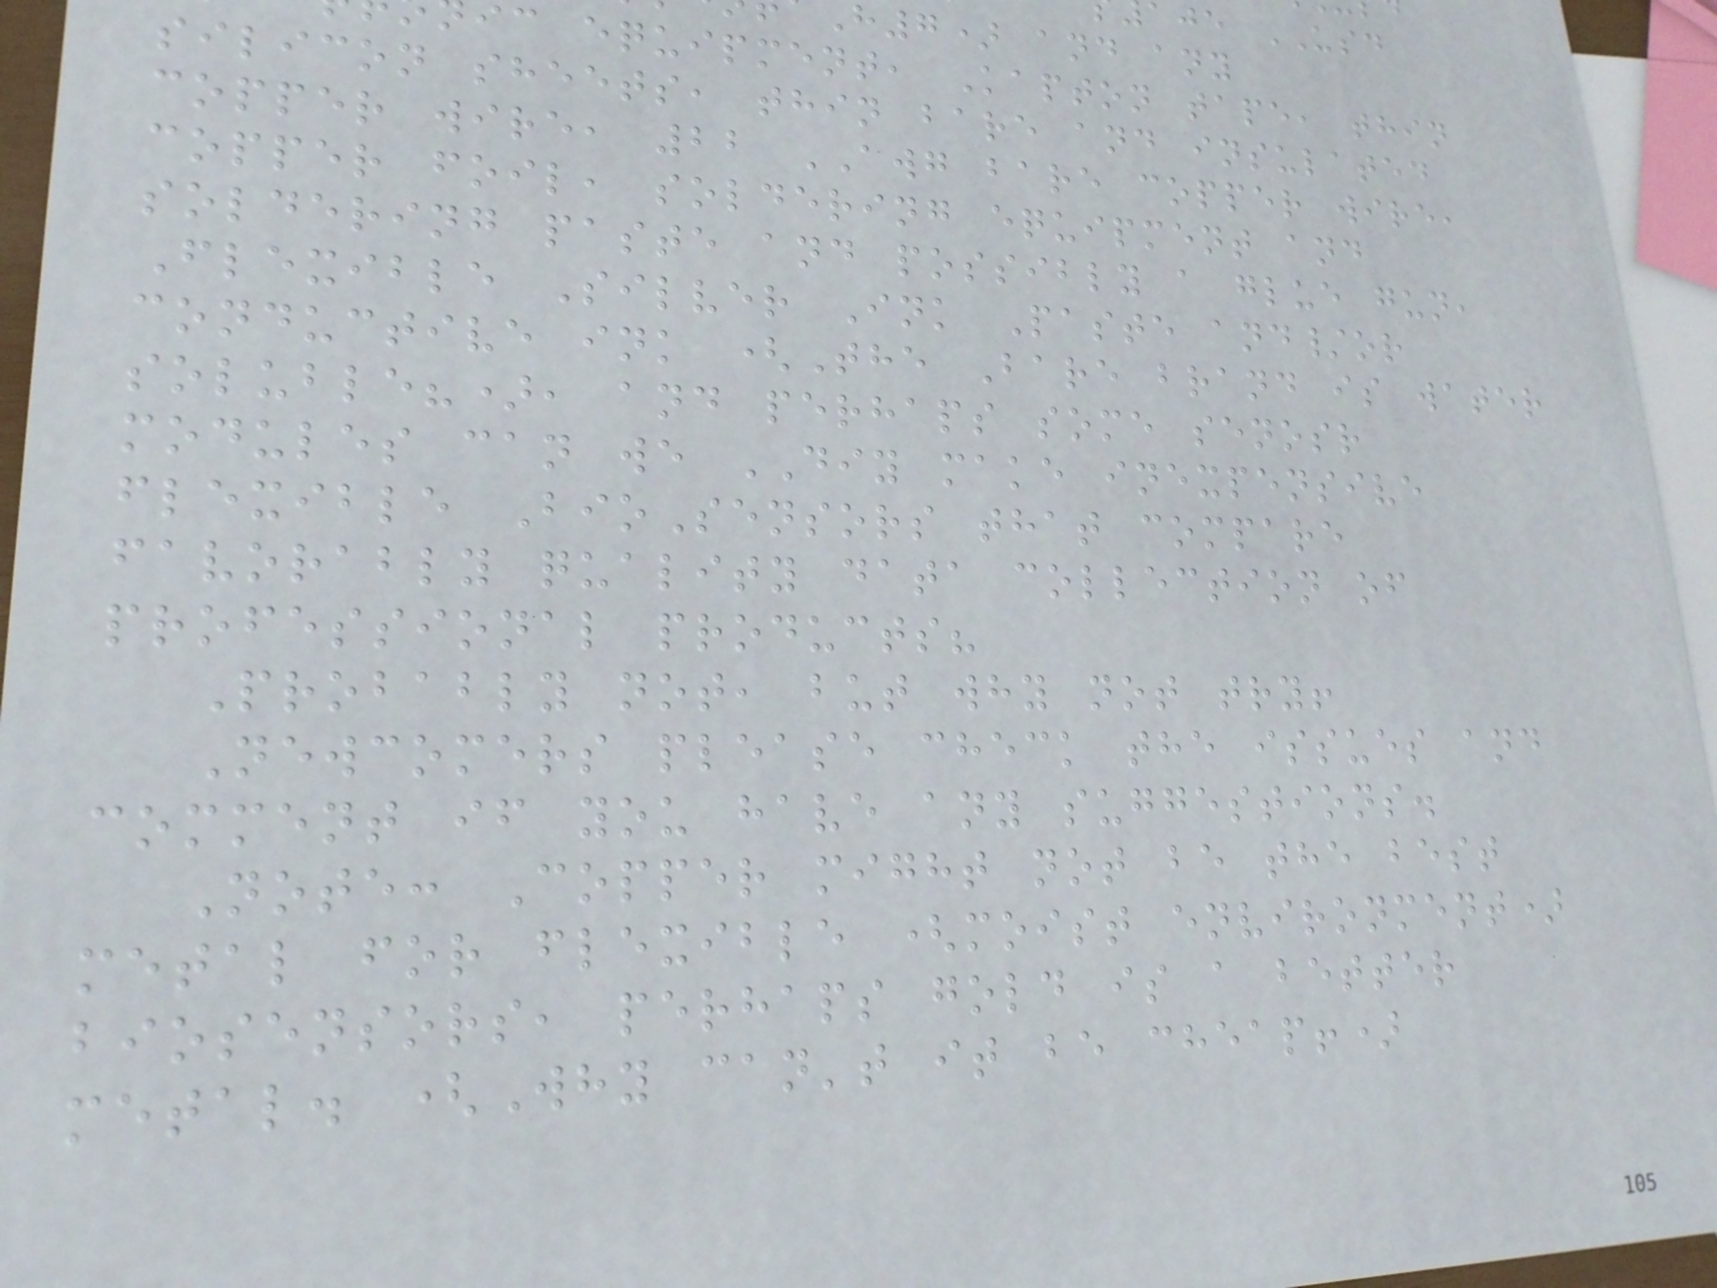h7) and any
ic equipment, Kapton tape, thin
silicon sheets, thin bare and insulated
copper wire, 22 AWG bare copper wire,
copper foil, soldering equipment and
soldering paste and possibly a glue gun,
Flexible Silver Ink Paste and/or
conductive ink (The Bare brand is water
soluble?), and perhaps some senosr
modules can we DIY make inexpensive
flexible BioSensors that compare
favorably quality data collection of
professional products?
Probably not, but why not try!
Newcomers please check the issues and
comment if you have any suggestions.
Note: Copper might not be the best
metal for flexible (moist environment)
biosensors, perhaps gold is a better
metal. (Why can't it be cheap!)
